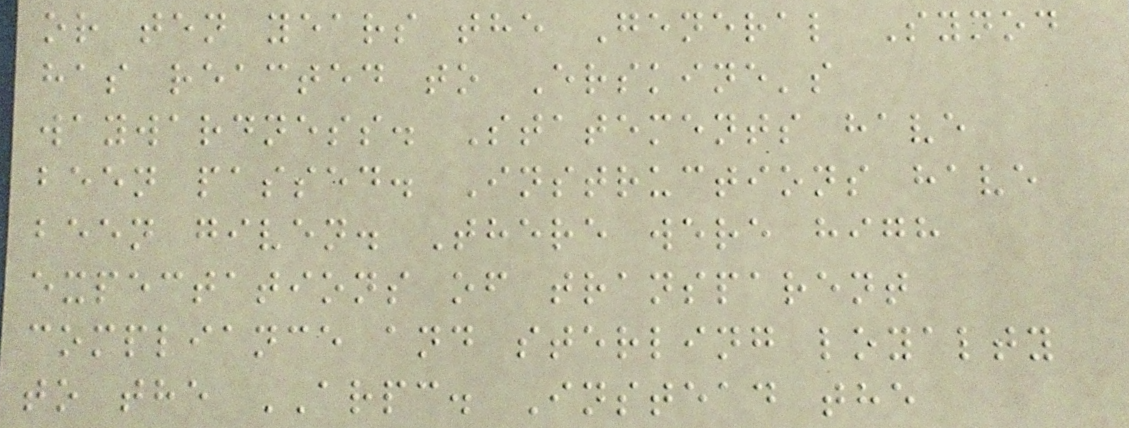or ten years the General Synod
has reacted to Erskine's
waywardness. Statements have
been passed. Instructions have
been given. There were high
expectations of transparent
compliance and sterling loyalty
to the ARPC. Instead the
